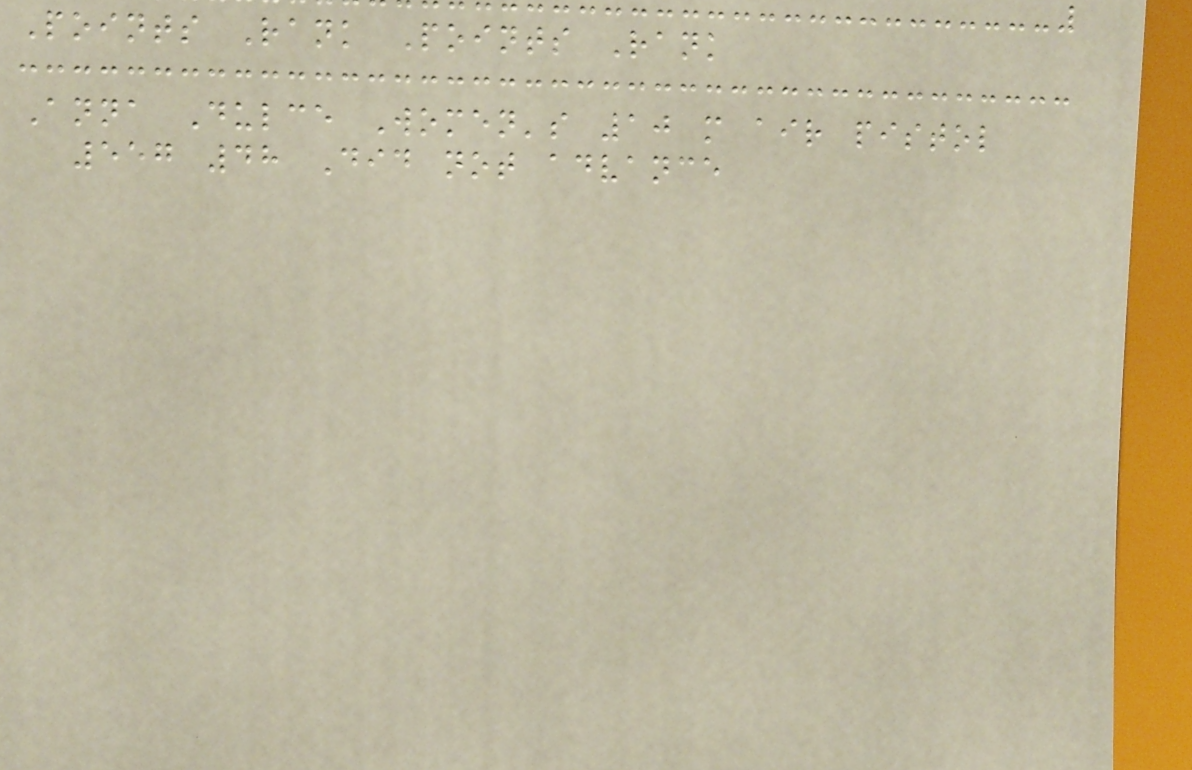Points Rank Points Rank
Anna Dulce Women's 10 m air pistol
557 48 Did not advance
